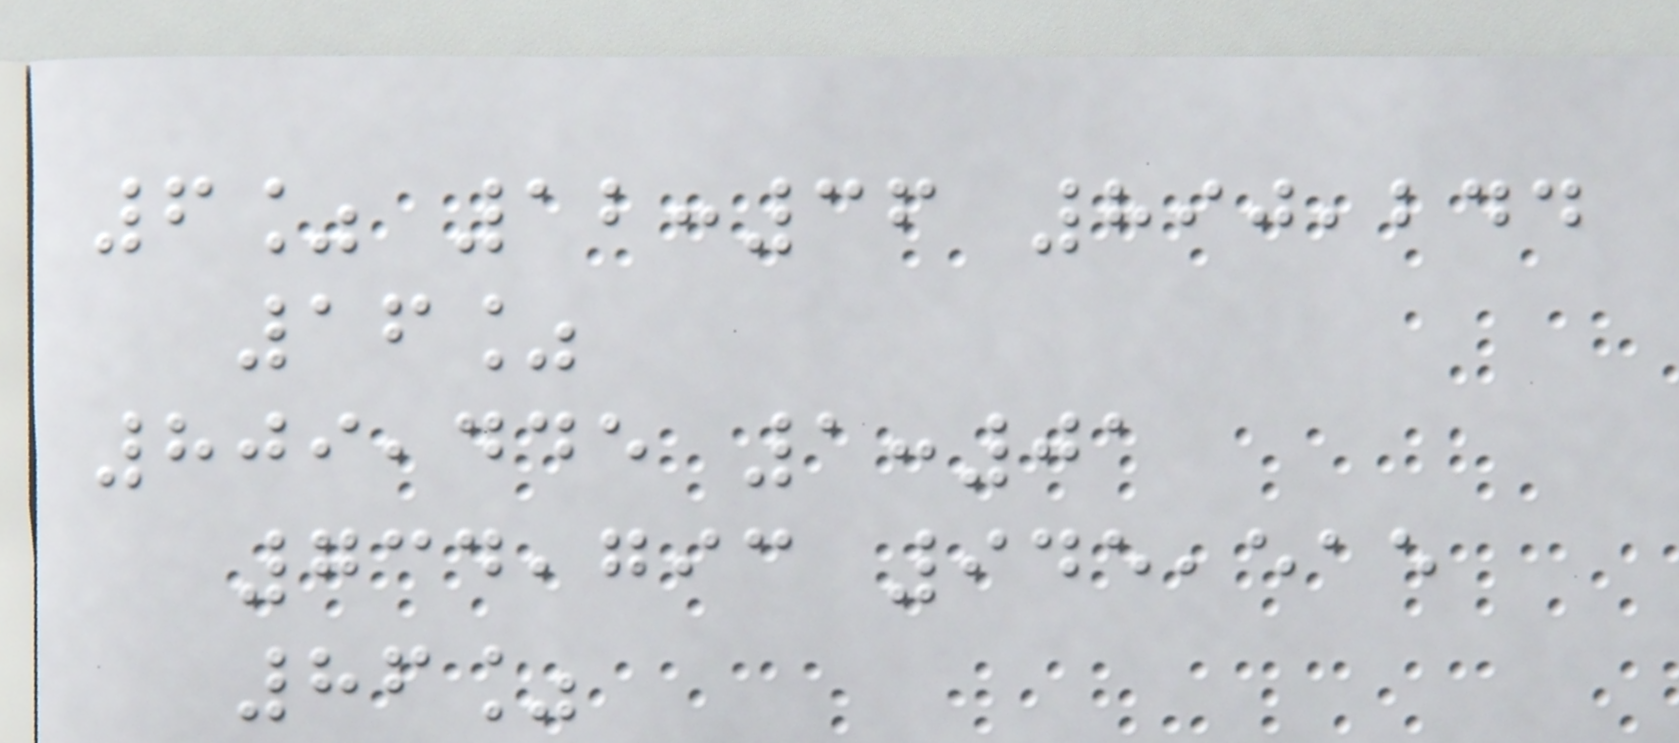6% 12:36 890,244
16%
809,445 1:01
734,793 945,515
86%
